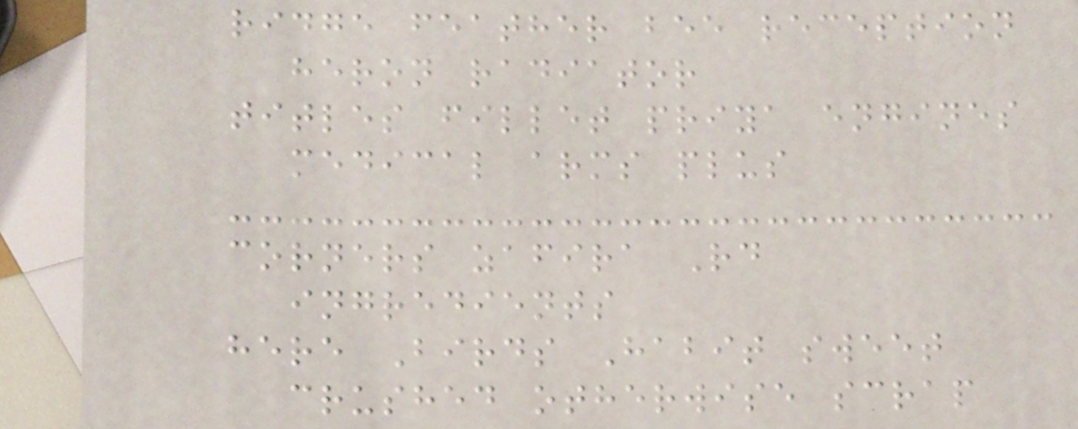ridge feather bee reception
heron radiator
titles fillet priya engines
medical arms plus
corners zafira Rd
ingredients
here Birds Habit sweet
crushed otherwise scrap
